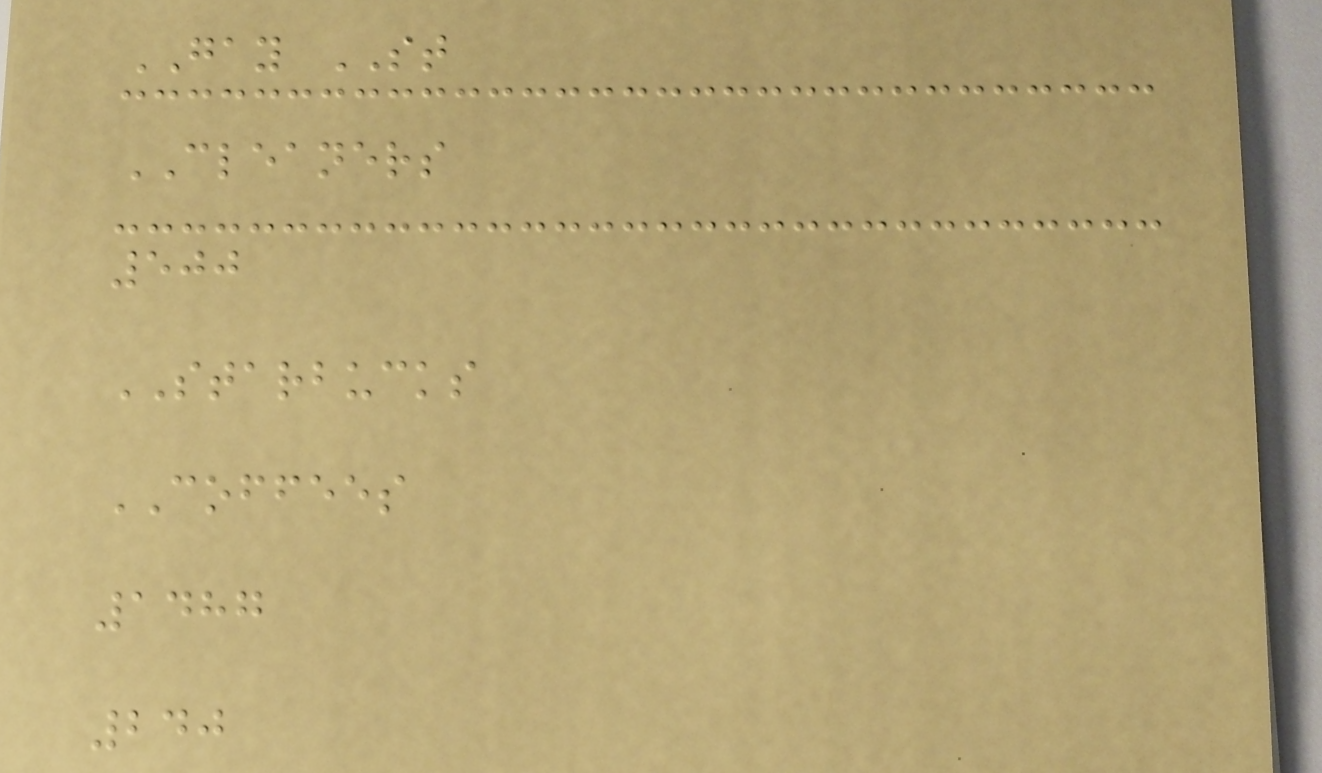GAY ST
CLEANERS
500
STARBUCKS
COFFEES
1487
240
